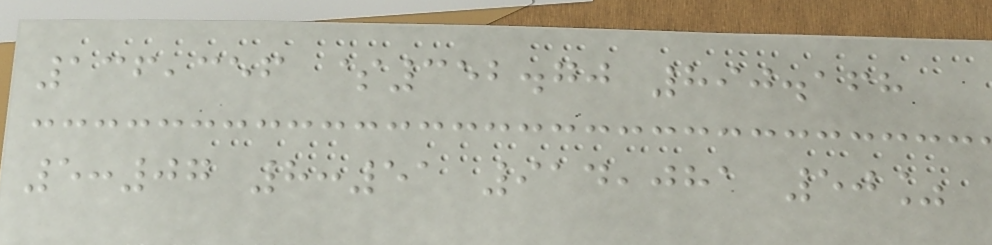136,356 $352.70 890.168
5:07 8:51 914,081 50%
